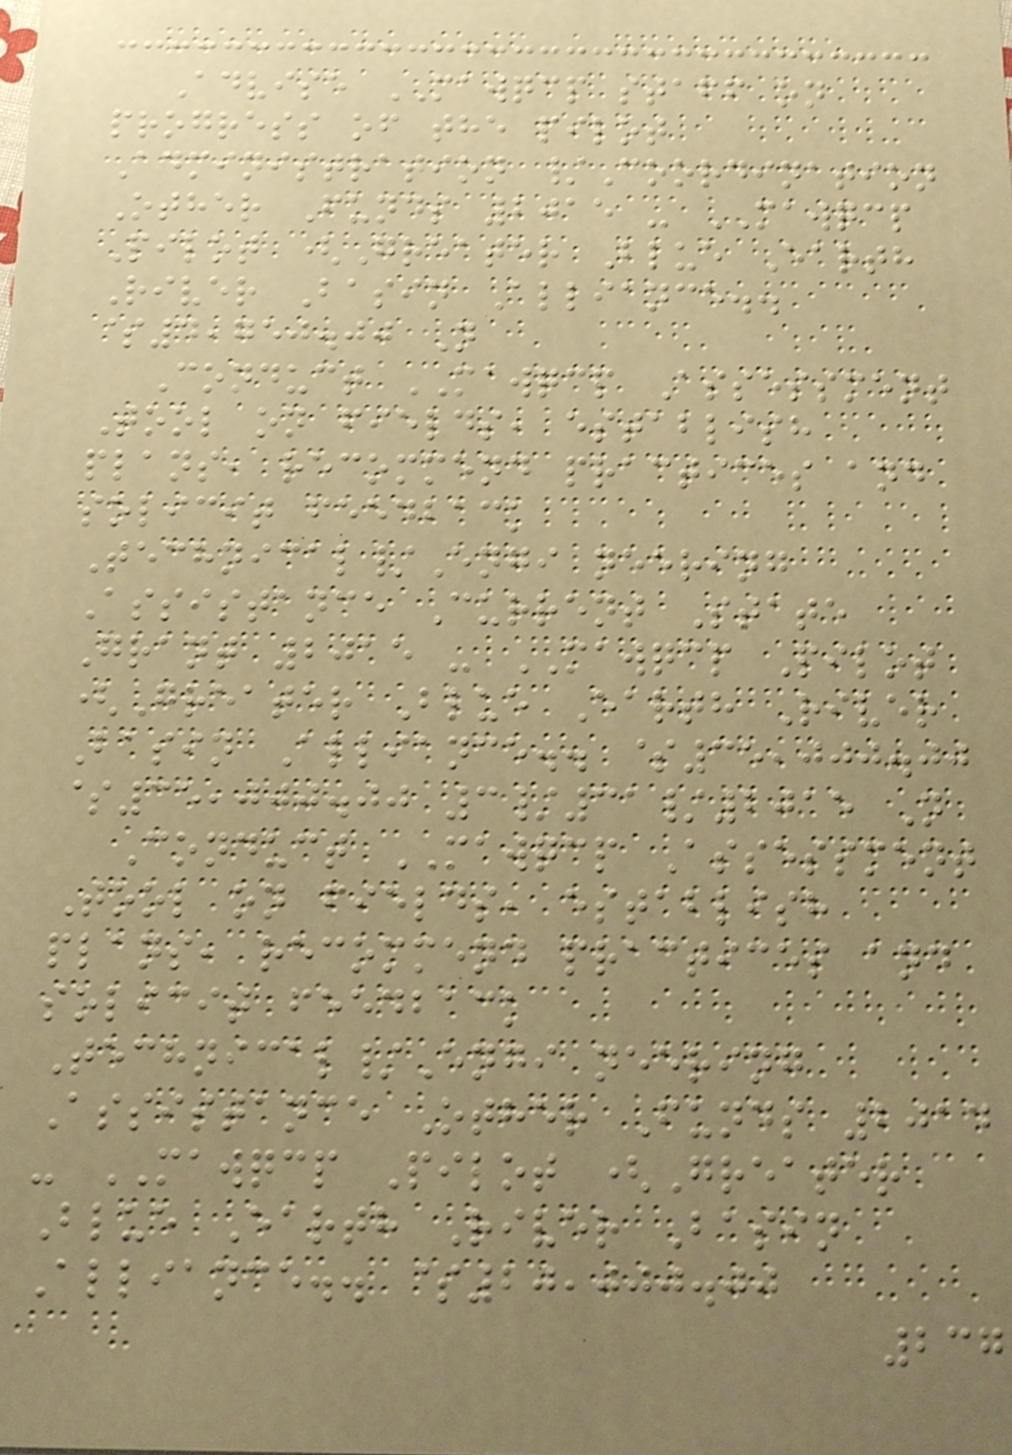Advise MAWQCP staff on
progress of the pilot
Administration /Coordination
Other Funds 2015 - MAWQCP
Pilot (Greater Blue Earth
River Basin Alliance..
$4,750.00 N
Conduct MAWQCP Assessment
Tool on fields, establish
plans, recommend practices and
solicit feedback
Technical/Engi neering
Assistance Current State
Grant 2015 - MAWQCP Pilot
(Greater Blue Earth River
Basin Alliance.. $35,000.00
$35,000.00 3/31/2015 N
Conduct MAWQCP Assessment
Tool on fields, establish
plans, recommend practices and
solicit feedback
Technical/Engi neering
Assistance Other Funds 2014
- MAWQCP Pilot (Greater
Blue Earth River Basin
Alliance.. $20,000.00
237
